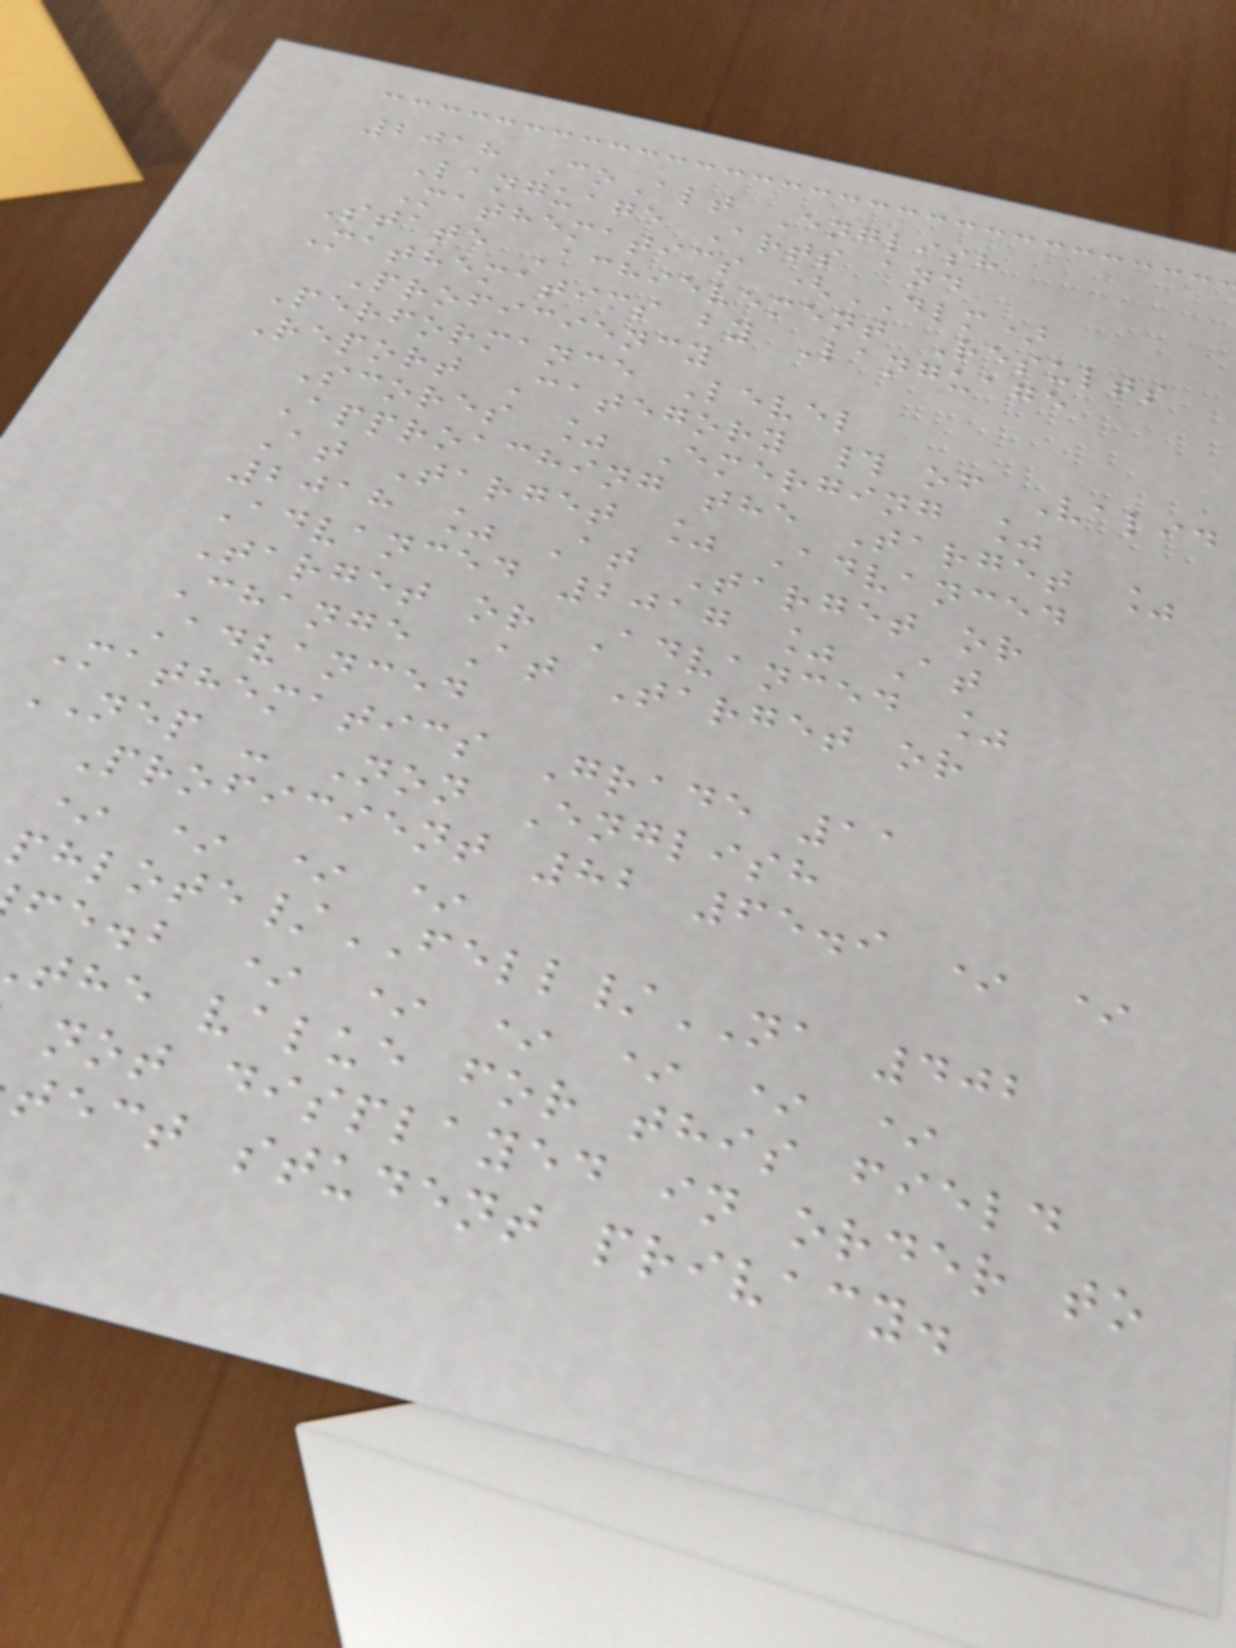2018 CoAlt English
Language Arts and
Mathematics (DLM)
State Achievement Results
Mathematics by Language
Proficiency
Performance Level
Report Category # of Valid
Scores % Emerging %
Approaching the Target %
At Target % Advanced
2018 % At Target or
Advanced 2017 % At
Target or Advanced %
Change At Target or
Advanced
Mathematics Grade 11
NEP - Non English
Proficient 82 65.9 * *
* * * *
/FELL/NA 402
fe.b * * * * * *
the value for this field
not displayed in order to
tect student privacy.
